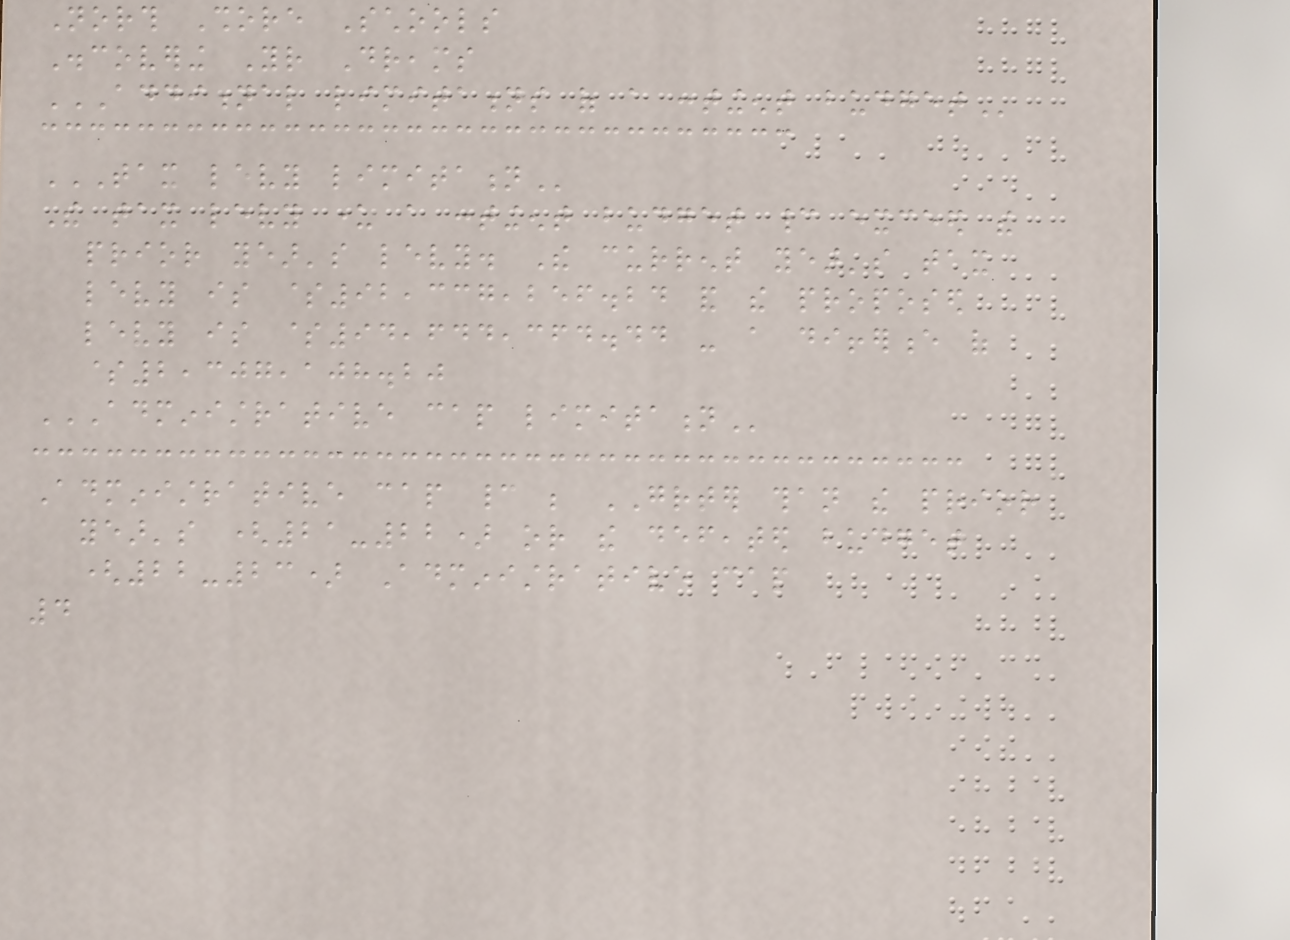North Shore Schools
Discovering Your Dreams
ADDITIONAL LIMITATIONS OF A CONTINGENT BUDGET
TAX LEVY LIMITATION
The tax levy under a contingent budget cannot exceed the
prior year's levy. The current year's tax
levy is $92,337,256.24 and the proposed
levy is $94,644,364.44 - a difference of
$2,307,108.20
ADMINISTRATIVE CAP LIMITATION
Administrative cap cannot be GREATER than the prior
year's (21-22) or the defeated budget
(22-23) Administrative cap
4
